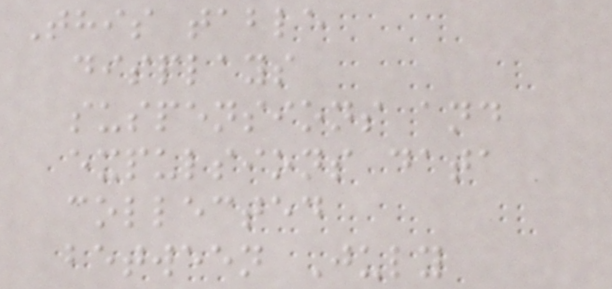This table
displays
suspensions and
expulsions data
collected
between July
